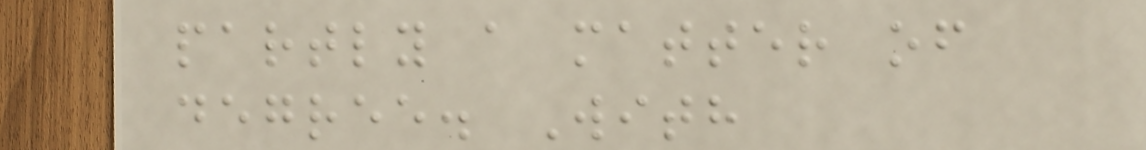partly a matter of
degree. With
